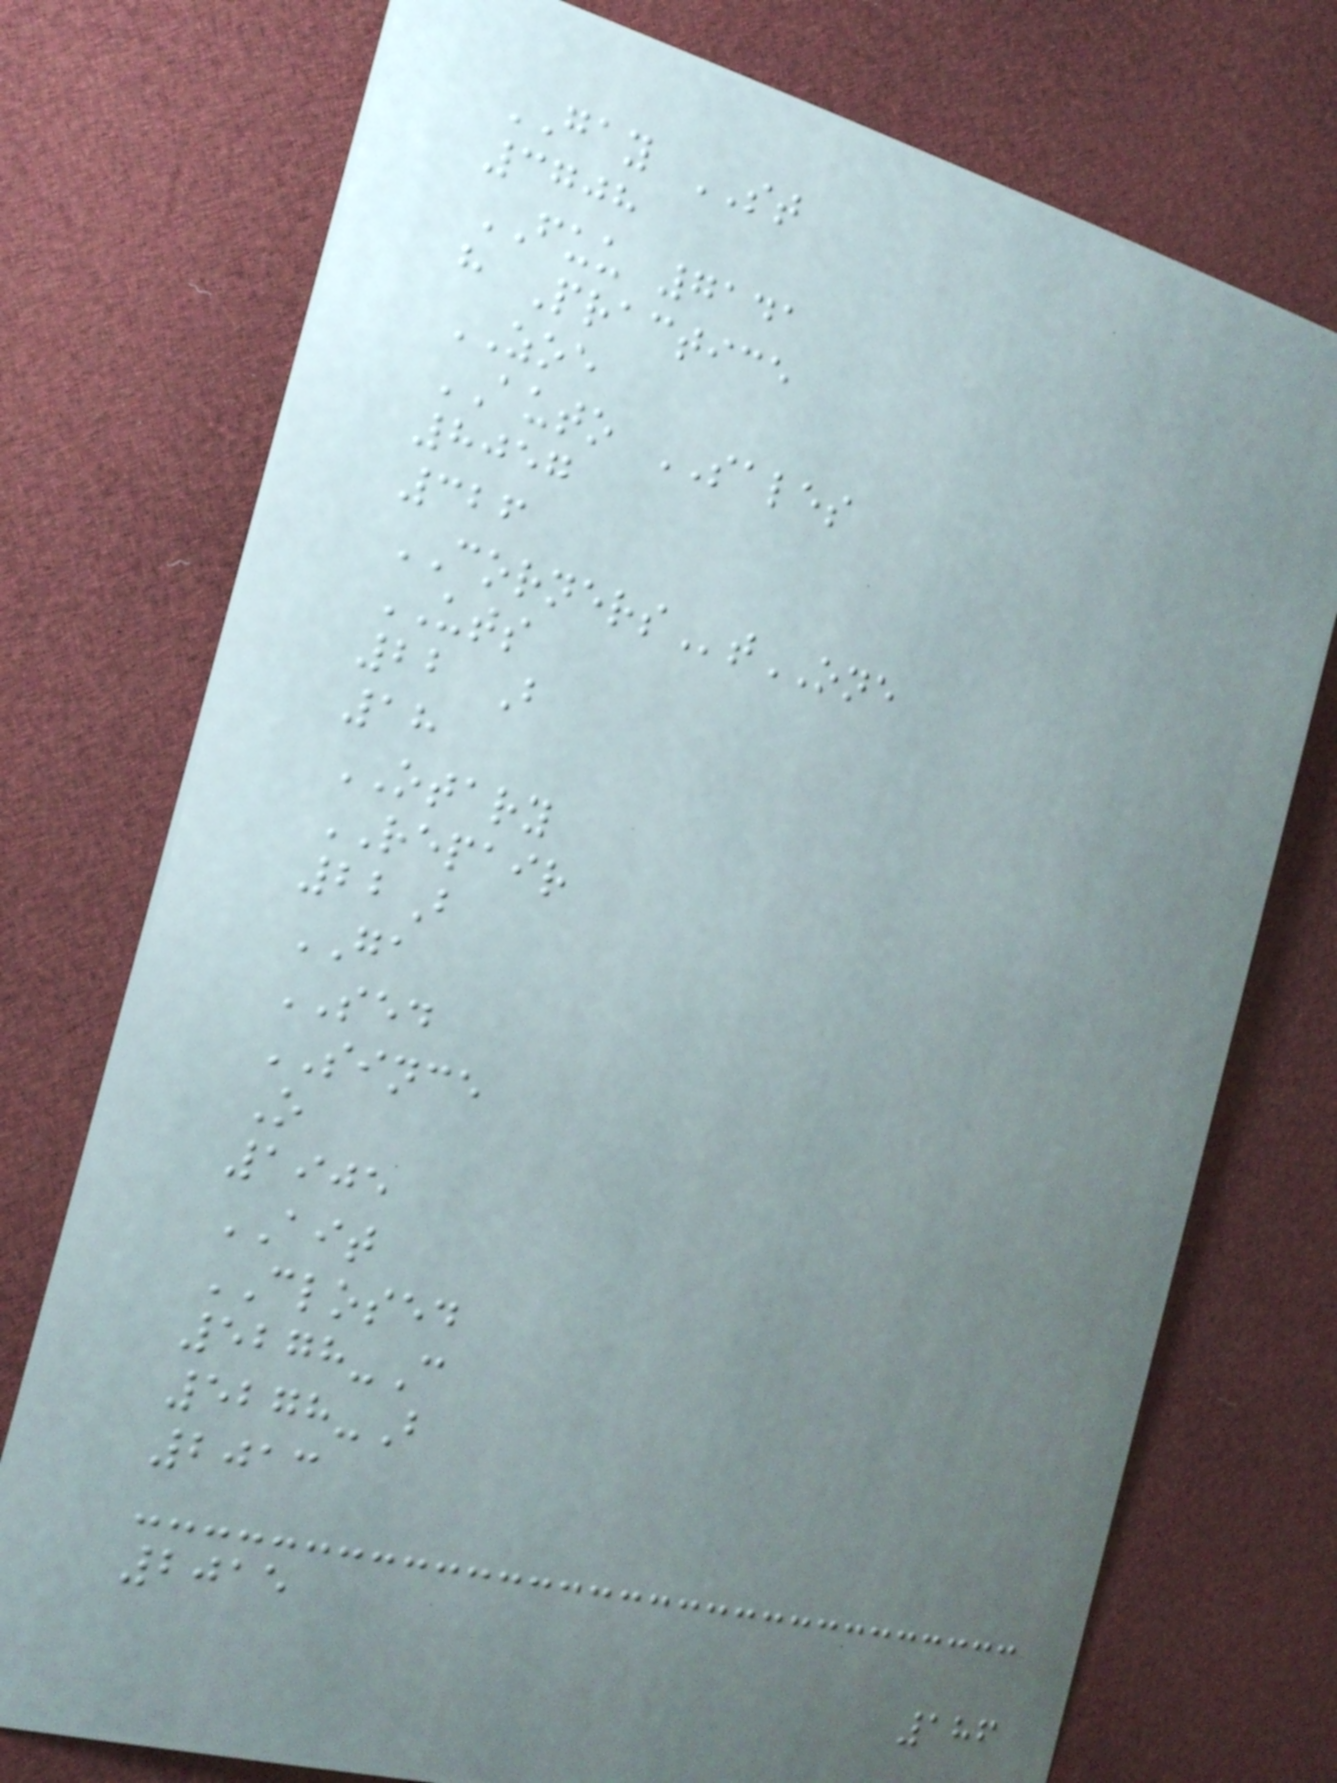GAY ST
3708
FUU 7141
h Practice
ZOE
AUTO SALES
8057
326
CORNERStONE
UTS
22 B
18
OTARY
REPAIR
22B
GA
SED
SINCE
O
1905
AIT
CLOSED
5278-C
5278-B
2013
2015
186
